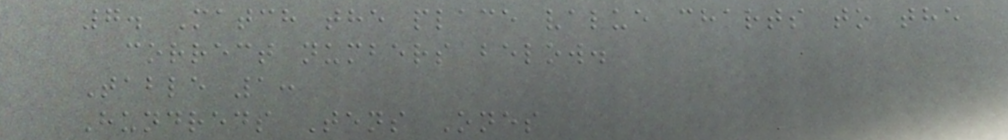7. Match the place value charts to the
correct numbers below.
Table 1:
Hundreds Tens Ones
